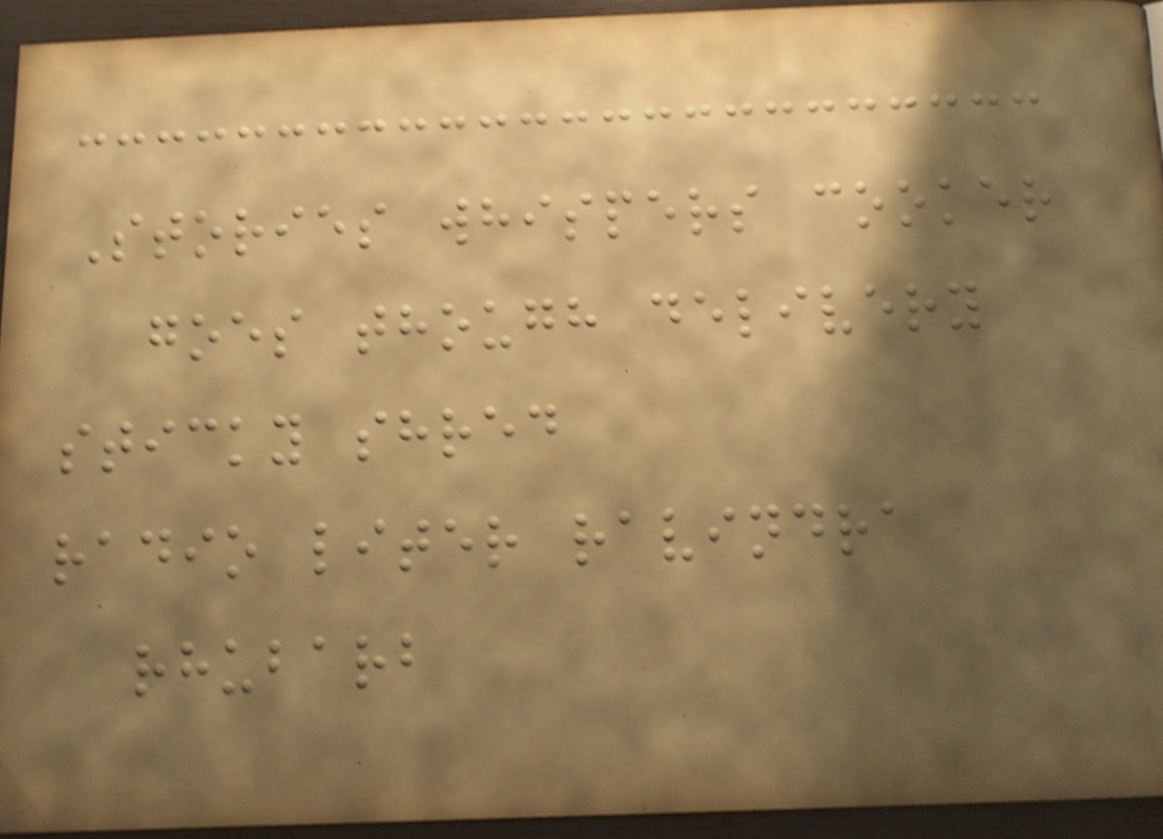Stories whispers cooker
goes though delivery
sticky shred
radio liter ravindra
rhubarb
